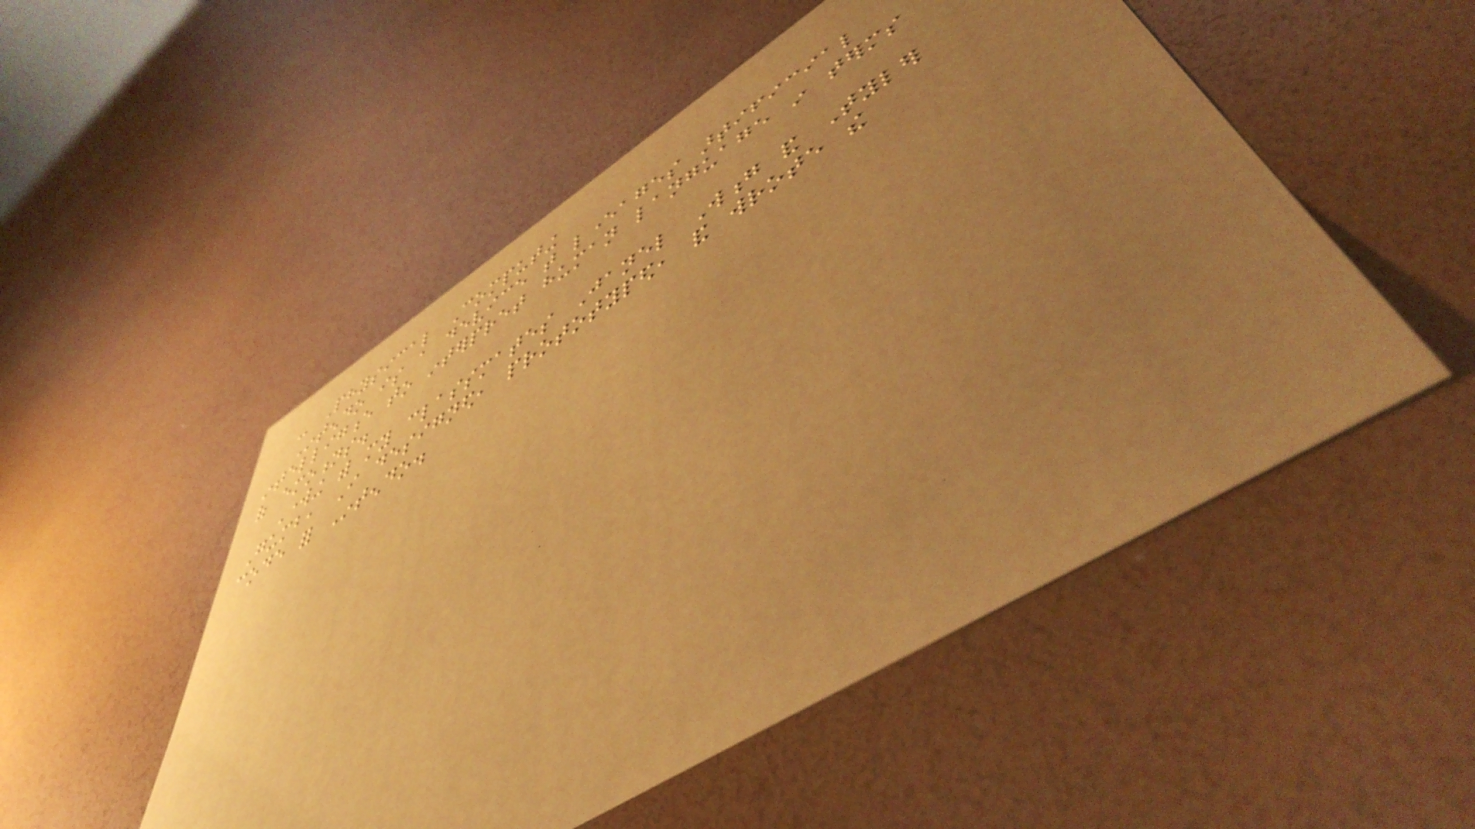- Physical Computing
Intendo is a device that leverages artificial
intelligence to interpret human language in terms
of emotions.
Working with my classmates Janel Wong and Tyler
Gumb, I designed, prototyped, and wrote the
code for Intendo.
